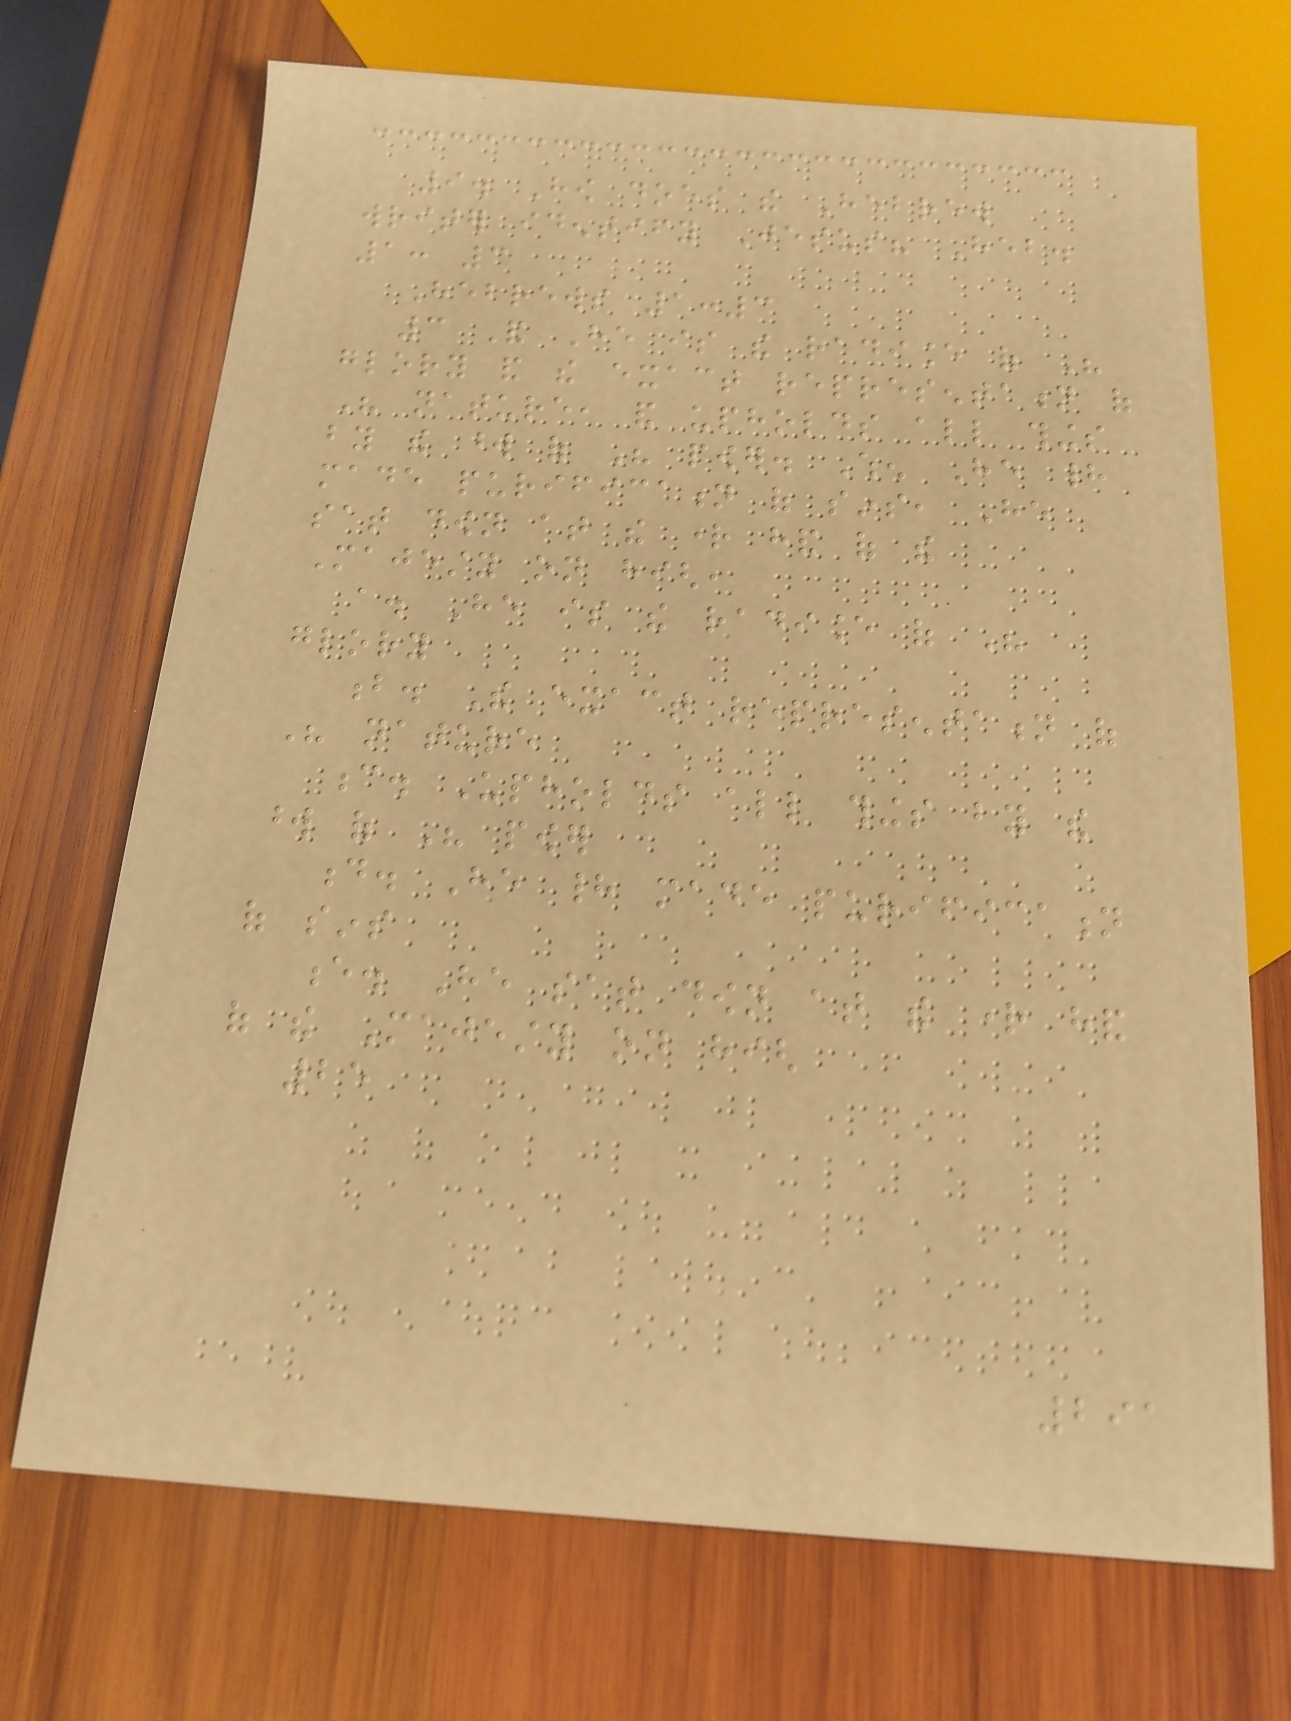9. How does the Hebrew
writer identify Jesus? Heb.
1: 3
Hebrews 1:3
3 And He is the radiance of His
glory and the exact representation of
His nature, and upholds all things
by the word of His power. When He had
made purification of sins, He
sat down at the right hand of the
Majesty on high,
a. He is the radiance of His
glory
b. The exact representation of
His nature
c. Upholds all things by the
word of His power
d. He had made purification
of sins
e. He sat down at the right hand
of the Majesty on high
25
291
